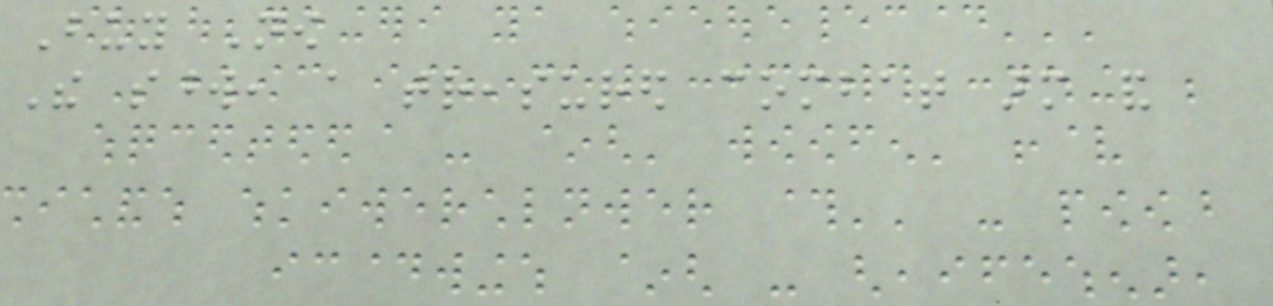Buy Now
The sword, a treasured combat arm and
